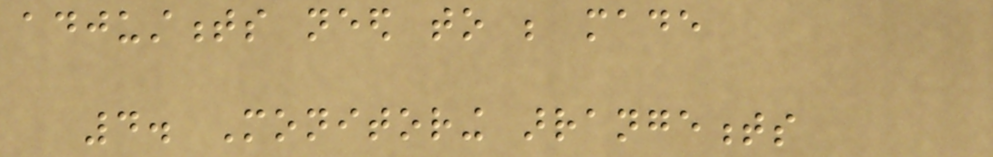adjustments need to be made
4. Monitoring arrangements
